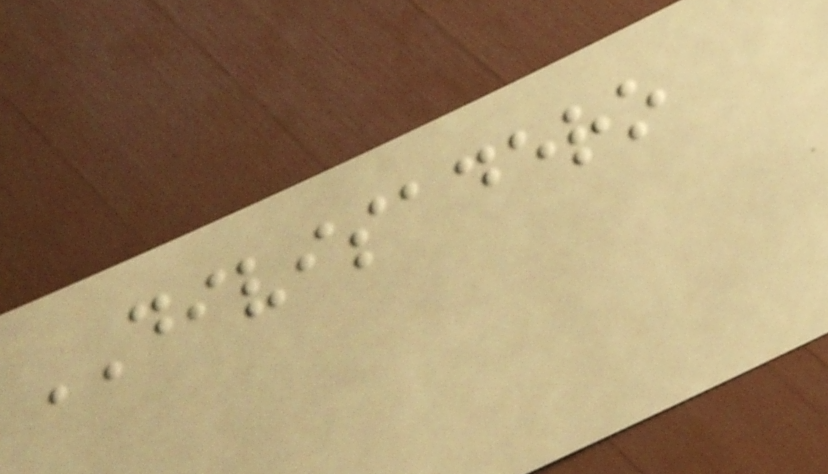DIVISADERO
